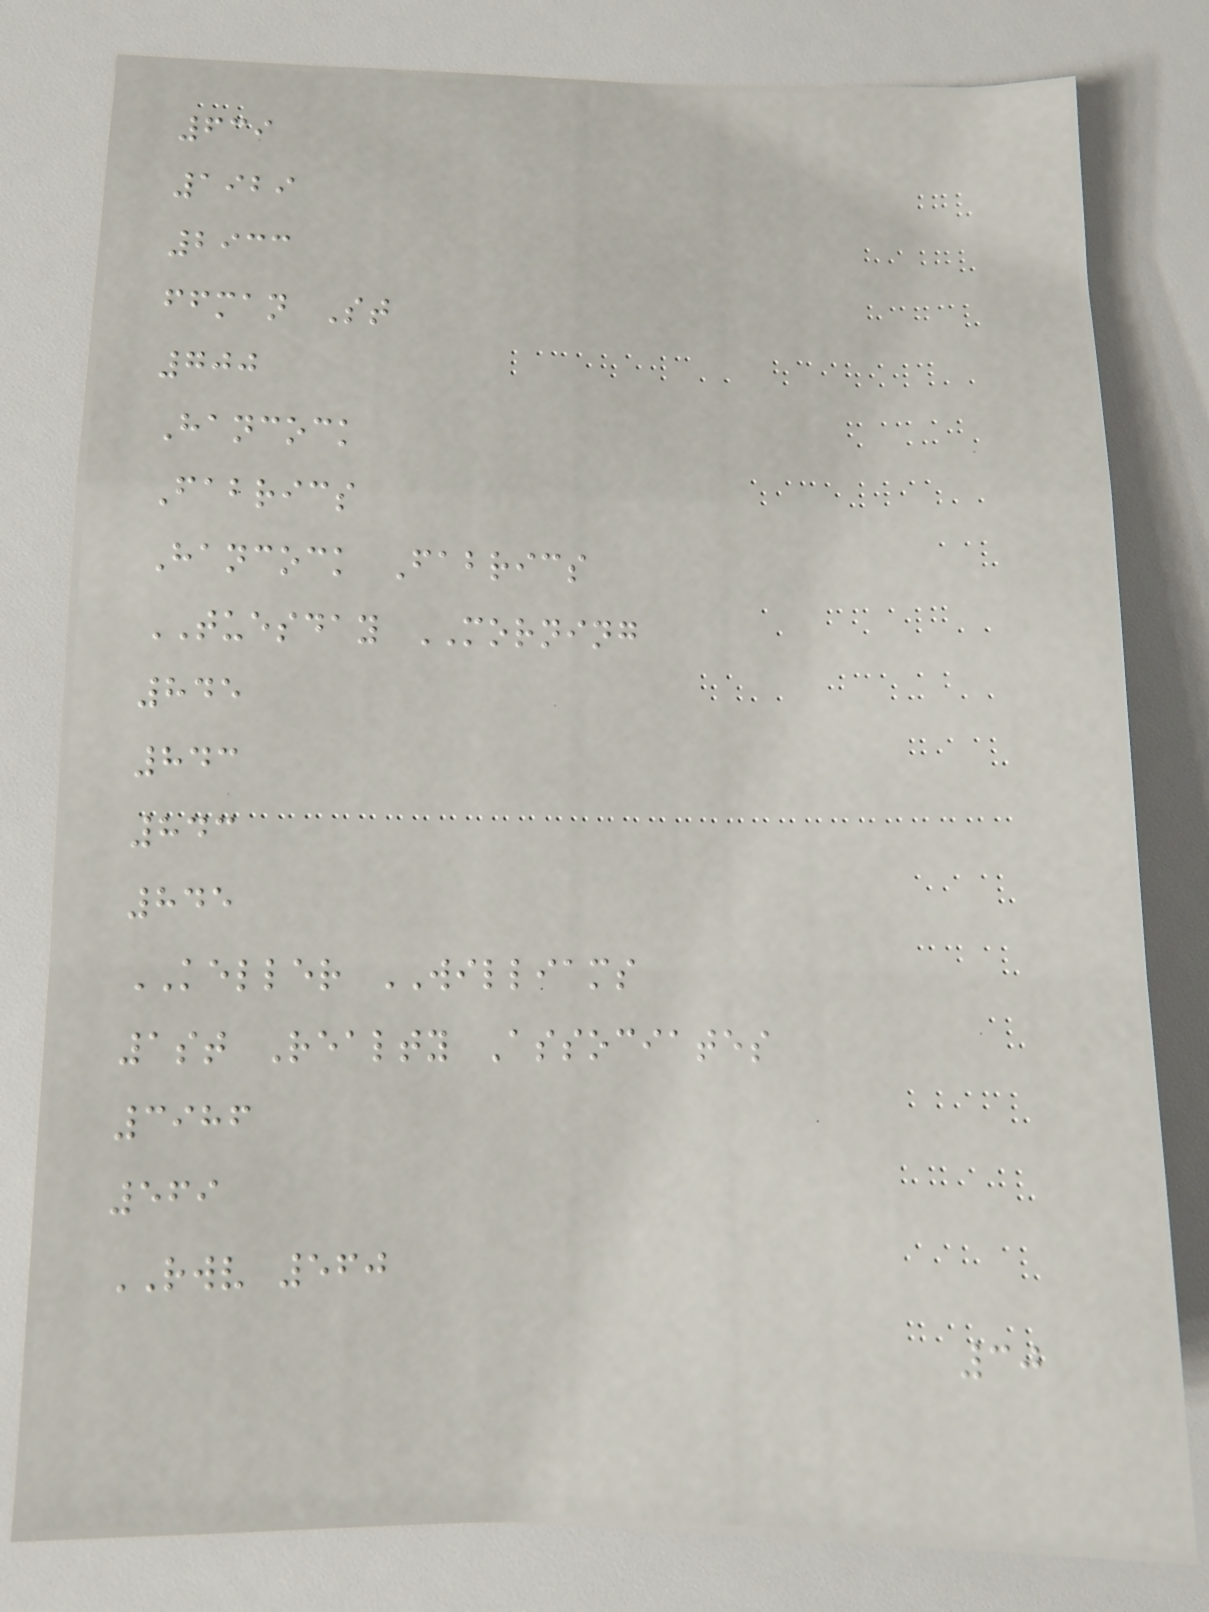639
1929
2933
ffman St
700
Hancock
Fabrics
Hancock Fabrics
TUESDAY MORNING
845
843
843
845
KELLER WILLIAMS
1st Realty Associates
3986
569
RWV 560
30
